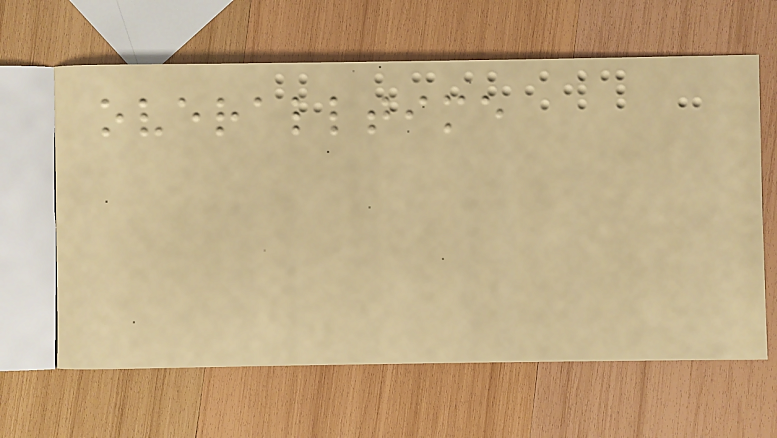overalltime
